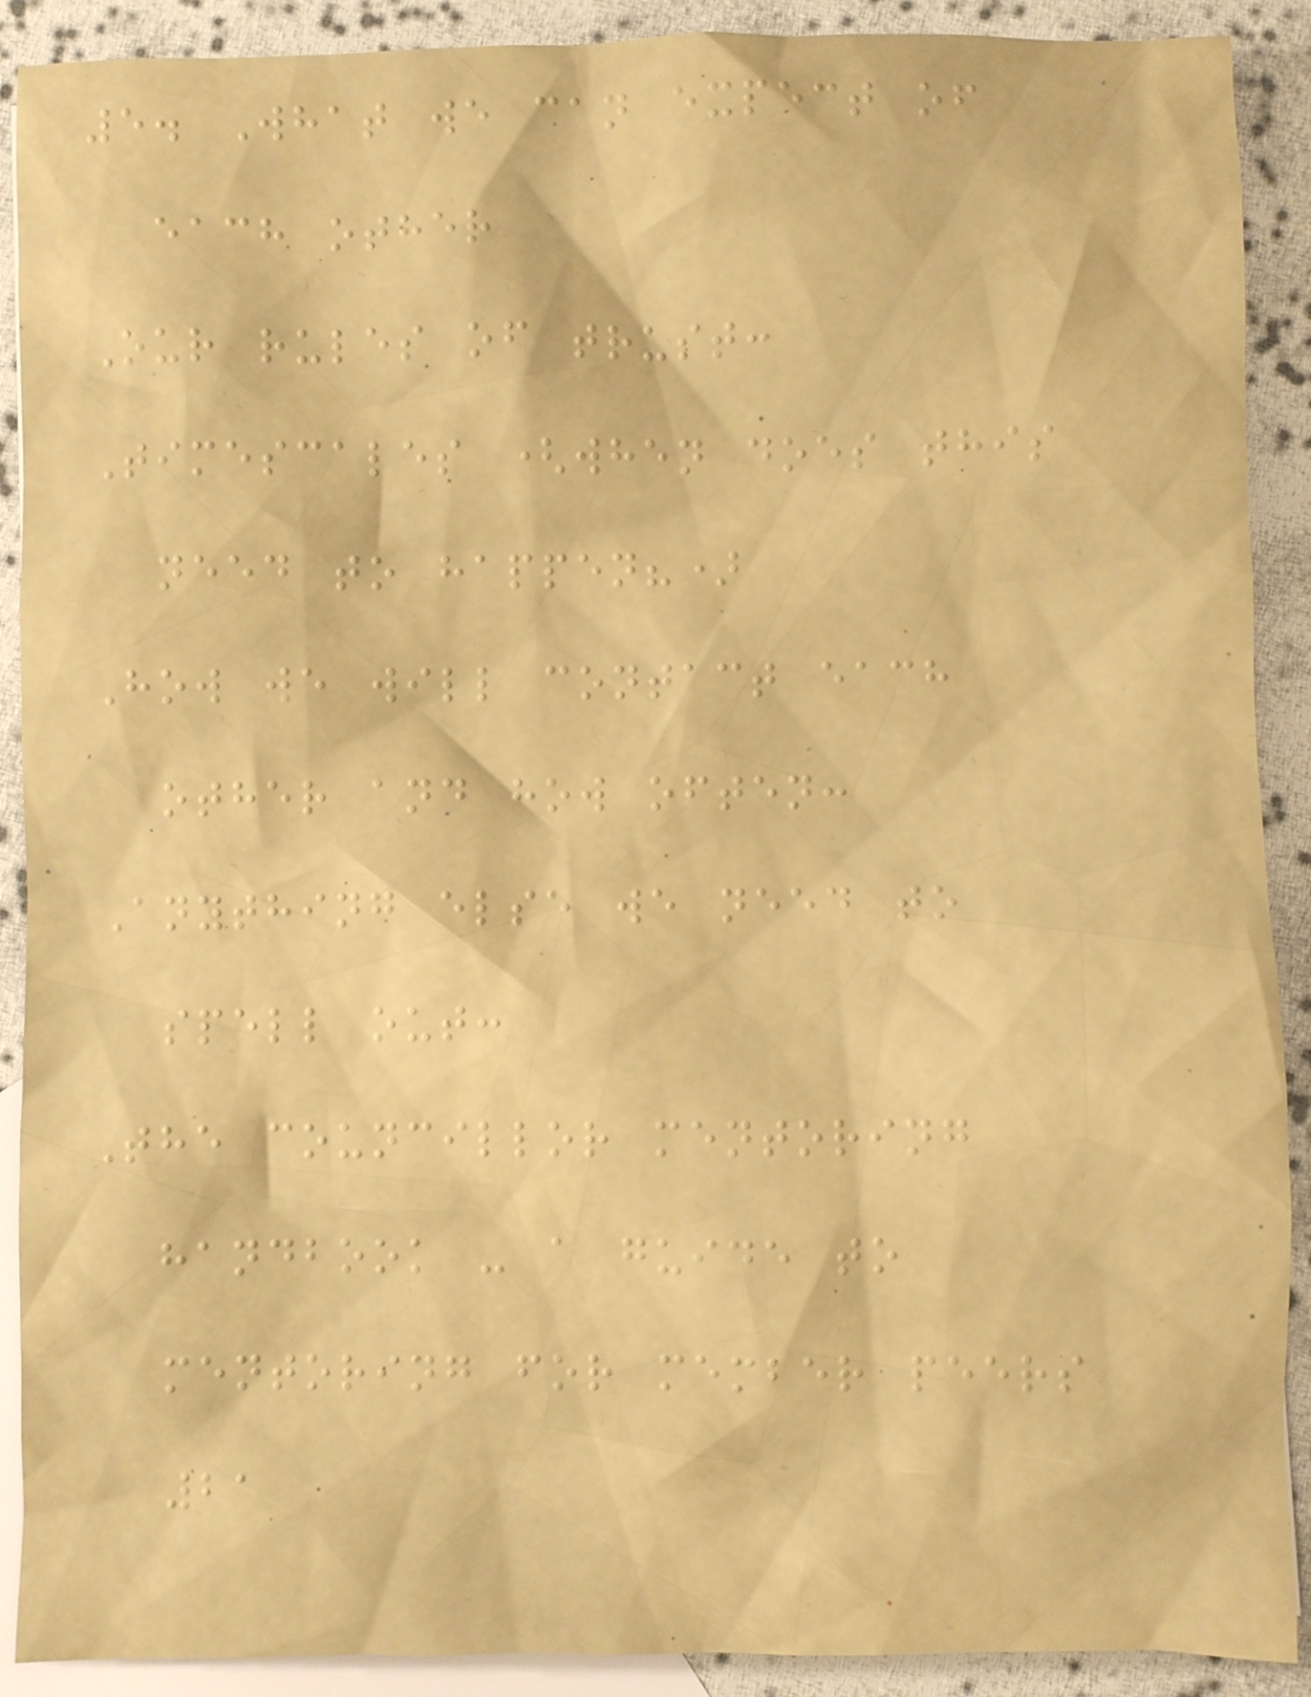5. What we can expect of
each other
Our rules of trust:
Timescales (when does this
need to happen?)
How we will contact each
other and how often:
Anything else we need to
spell out:
The councillor mentoring
handbook - a guide to
mentoring for member peers
21
